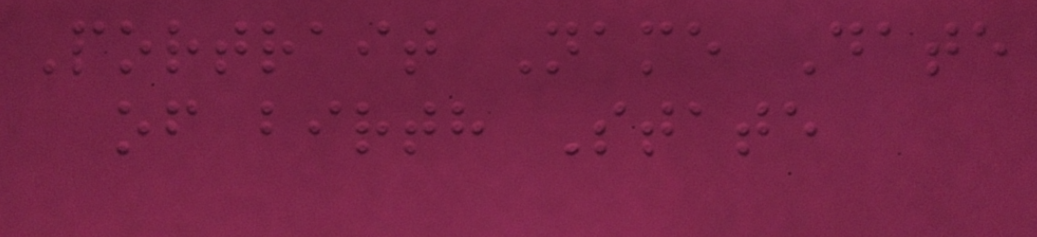Portrait Name Date
of birth State
